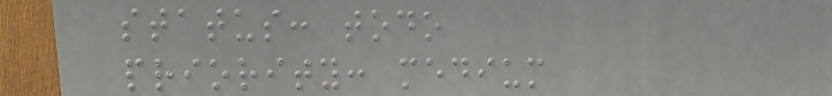status: todo
priority: medium
